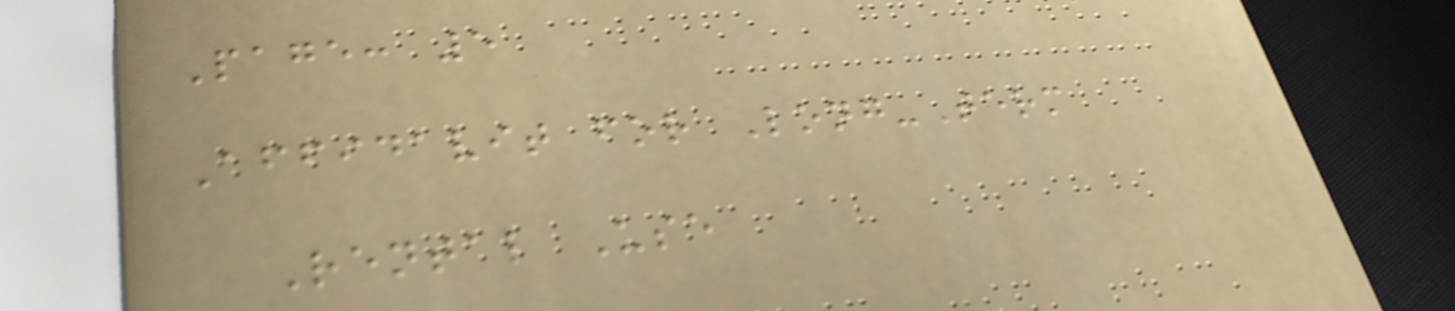Page: 5
Affidavit for Long-Term
Rental Use
